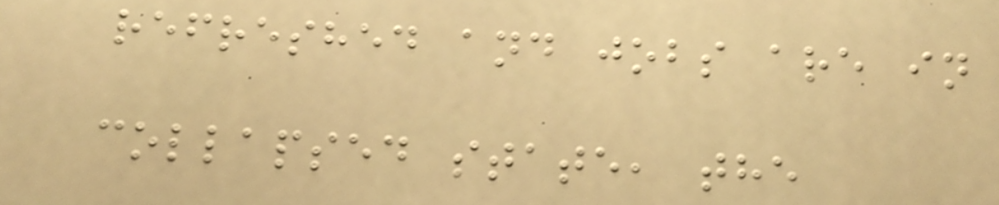refreshed and jobs are in
collapsed state, the
